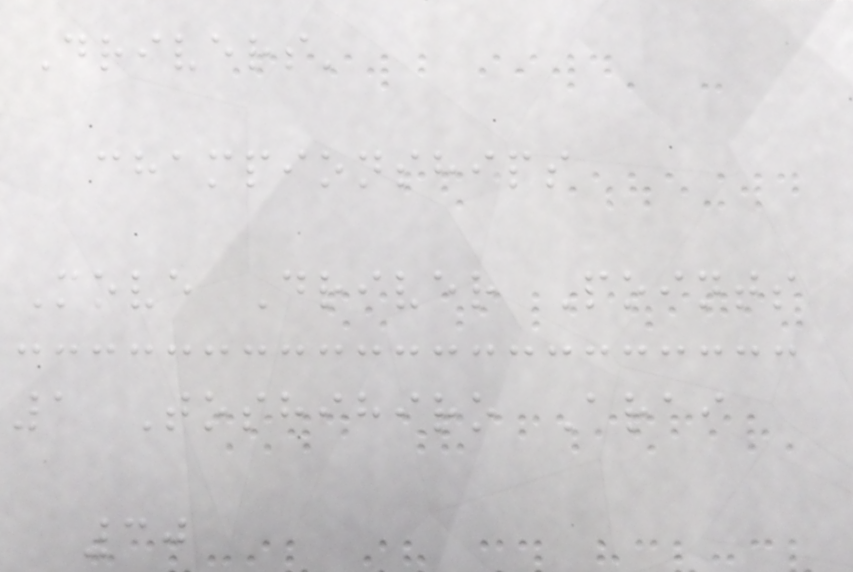Drivers'
championships
Move Driver Points
1 Toshihiro Arai
30
